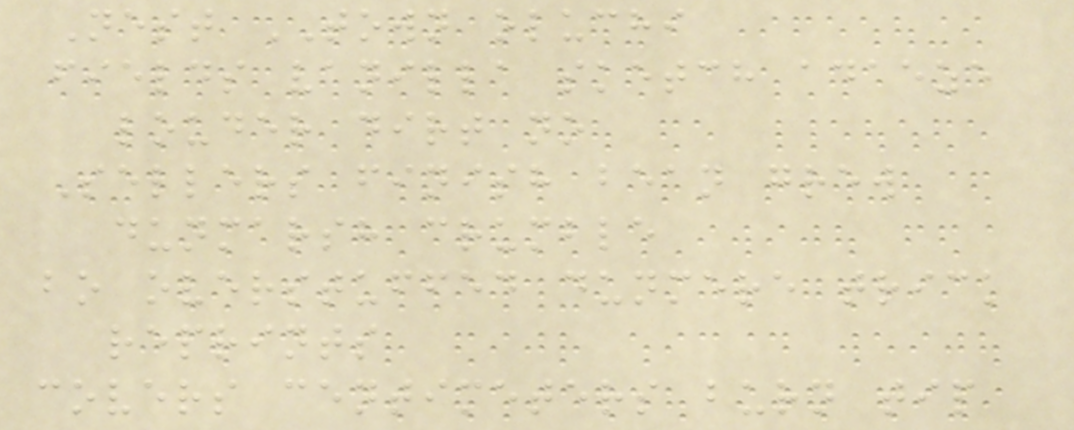Nest TOWN oluchi
fields vanilla sketch adaeze
louder dirt no
Sellers finish bean grew
dunmarsh crumble
bo overstuffed dunmere trick
reprints
covers centimeters burn tip
